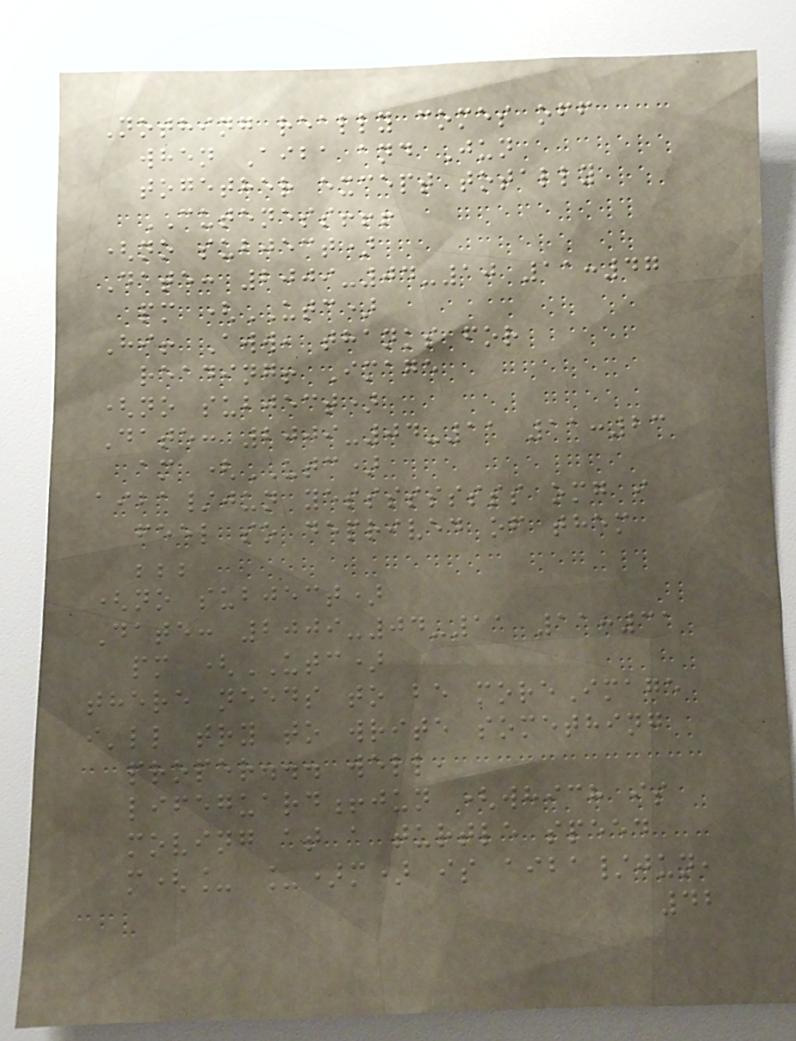Nothing really comes off
when Aiba and Jun
together except totally
CUTENESS!!!
(no subject)
Date: 2009-04-10 11:47
pm (UTC)
Hi! Aww, thanks for
reading! Image
(no subject)
Date: 2009-04-11 11:23
am (UTC)
aiba/jun yesssssssss omg i
feel so deprived of them
;;;
(no subject)
Date: 2009-04-11 11:31
pm (UTC)
there needs to be moreImage
i'll try to write something
proper... well,
lifeguard!jun (which is
moving at a turtle speed
m(_ _)m) is aiba/jun,
42
